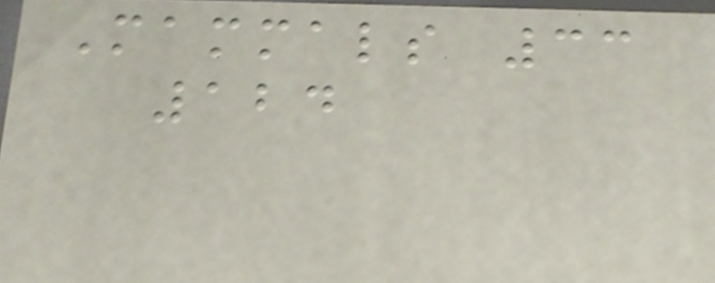Mammals 33
124
